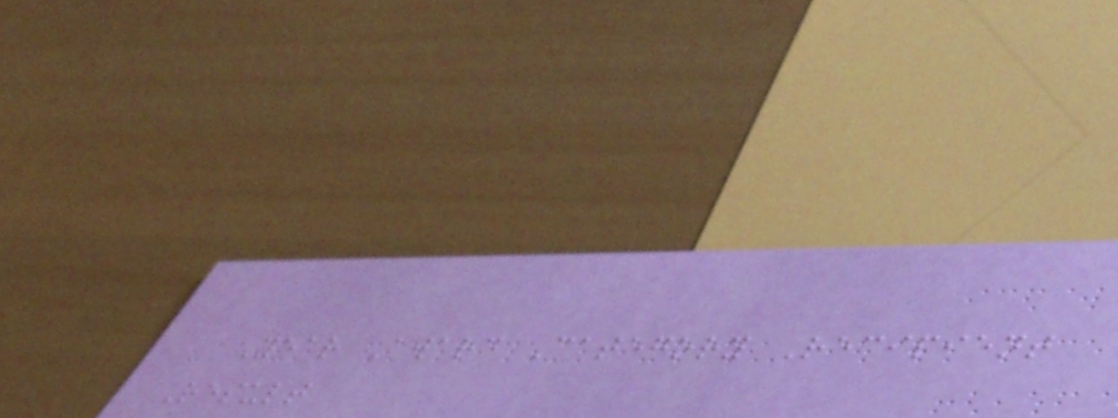Year Award Category Recipient
Result
